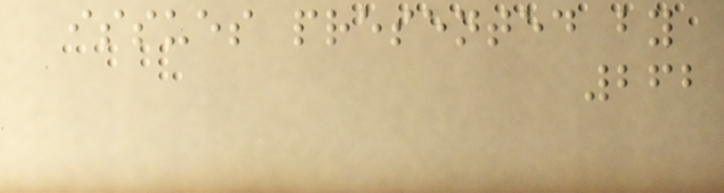issues presented by
262
